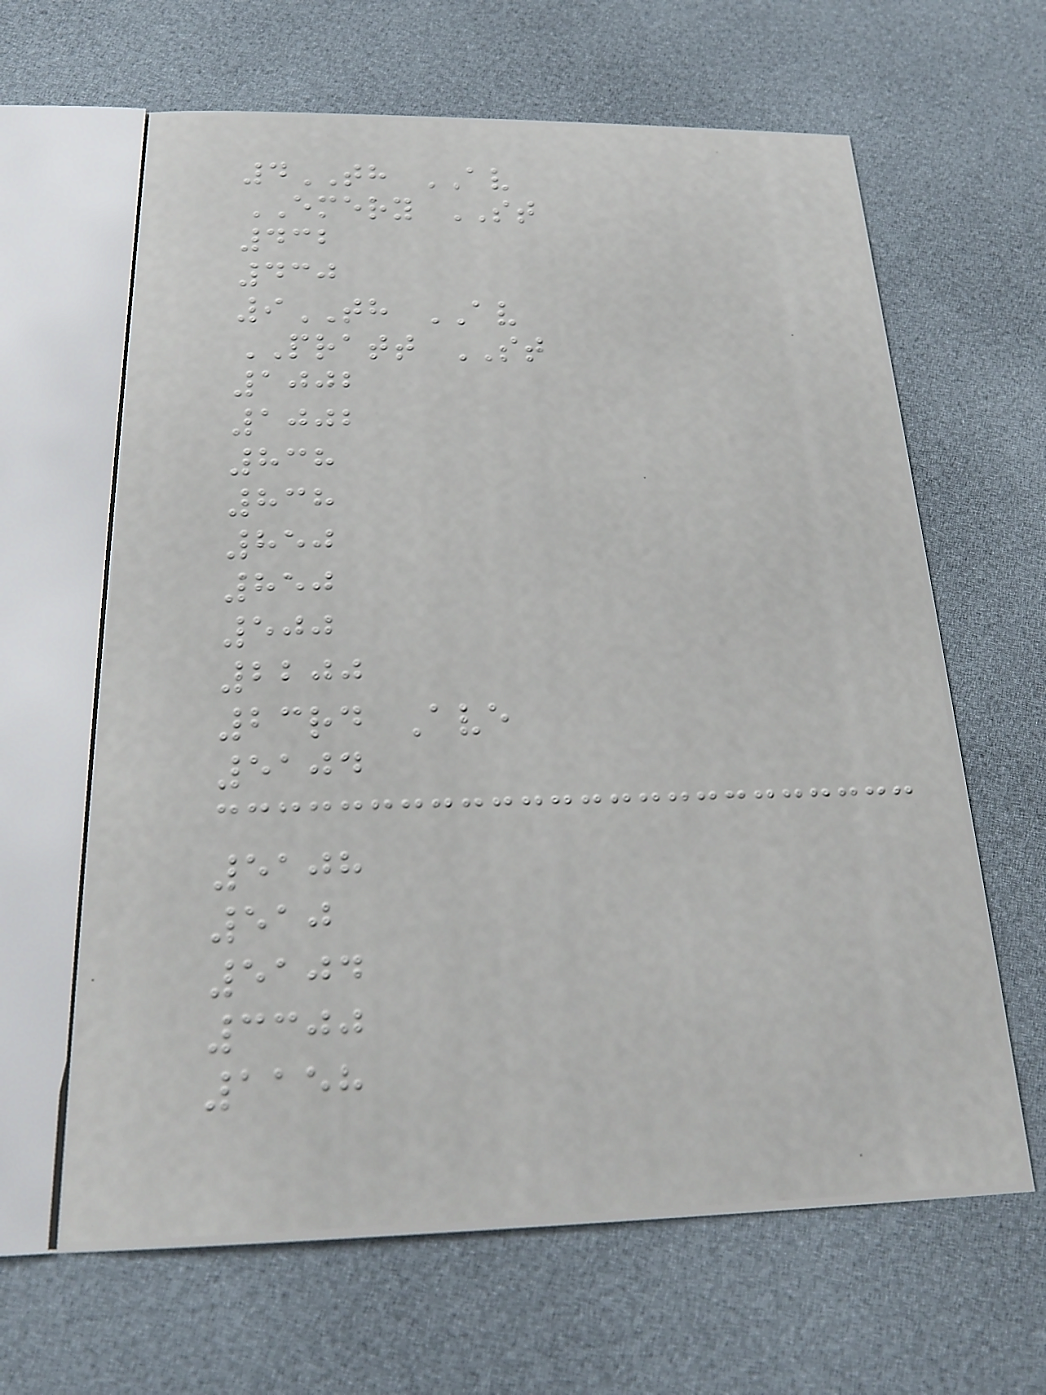4TH AV
EMERY ST
432
430
9TH AV
PRATT ST
1002
1002
838
838
850
850
500
2200
23rd Ave
5104
5108
510
5104
3300
1158
